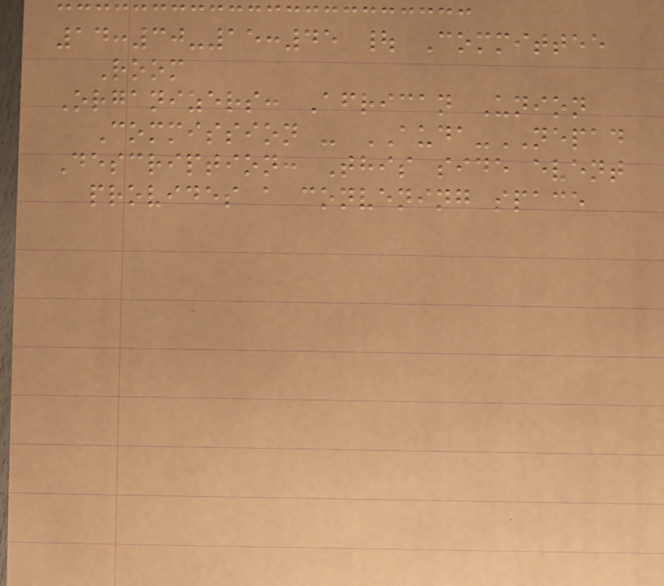14:30-15:45 | Committee
Room
Organizers: African Union
Commission - AUDA-NEPAD
Description: This side event
provides a convening space
